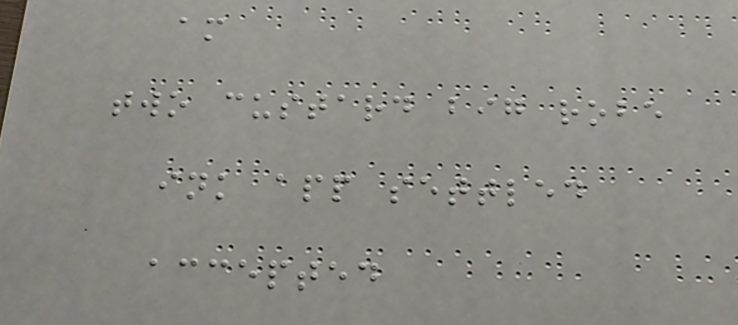am
two custard big robe
ink app settled
accepted
